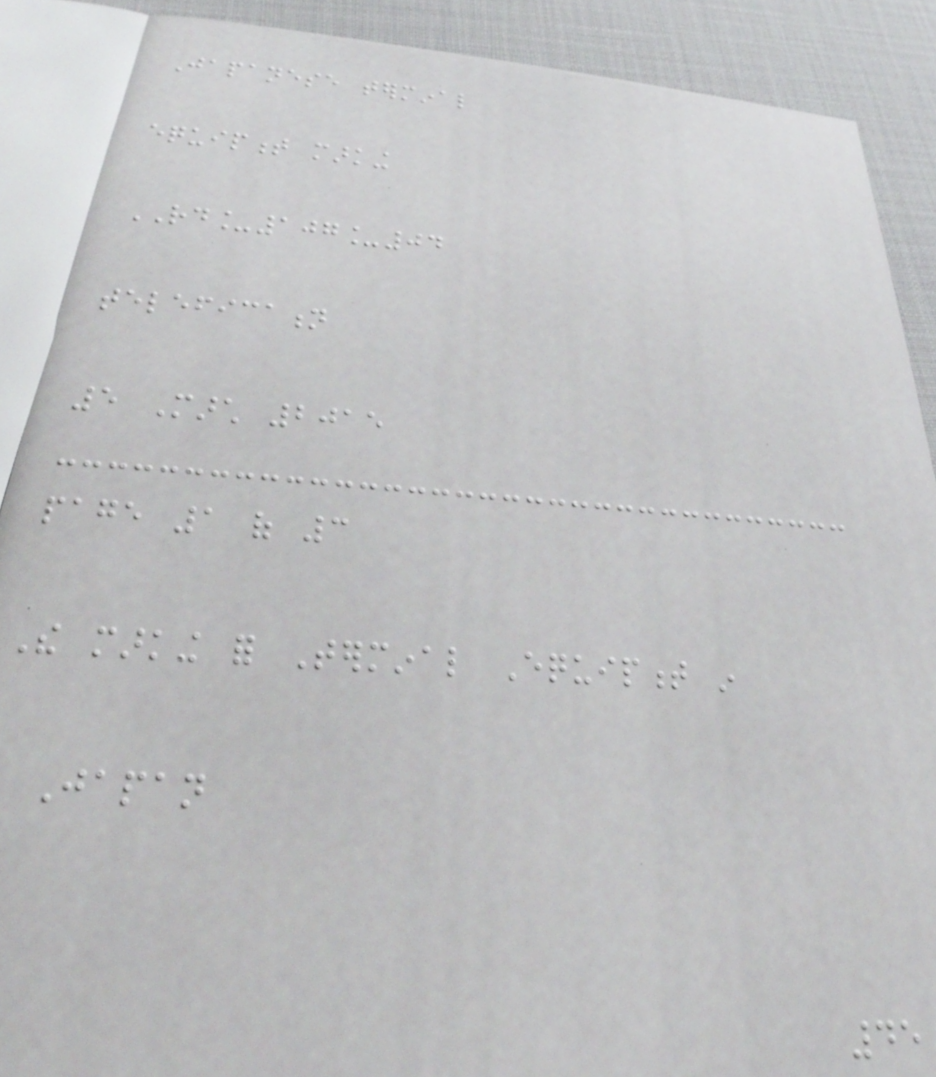Japanese terminal
equipment marking
RD_107_04
telefication
5 March 2015
page 1 of 3
The marking for Terminal Equipment in
Japan
45
